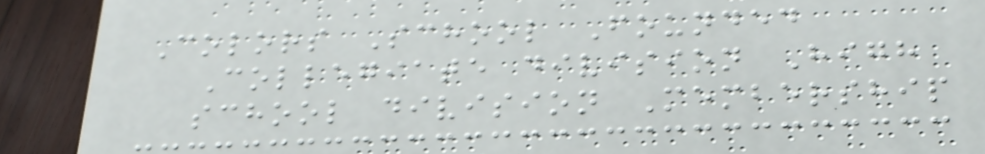Colors School Founded
Collegiate division High
school division Membership
